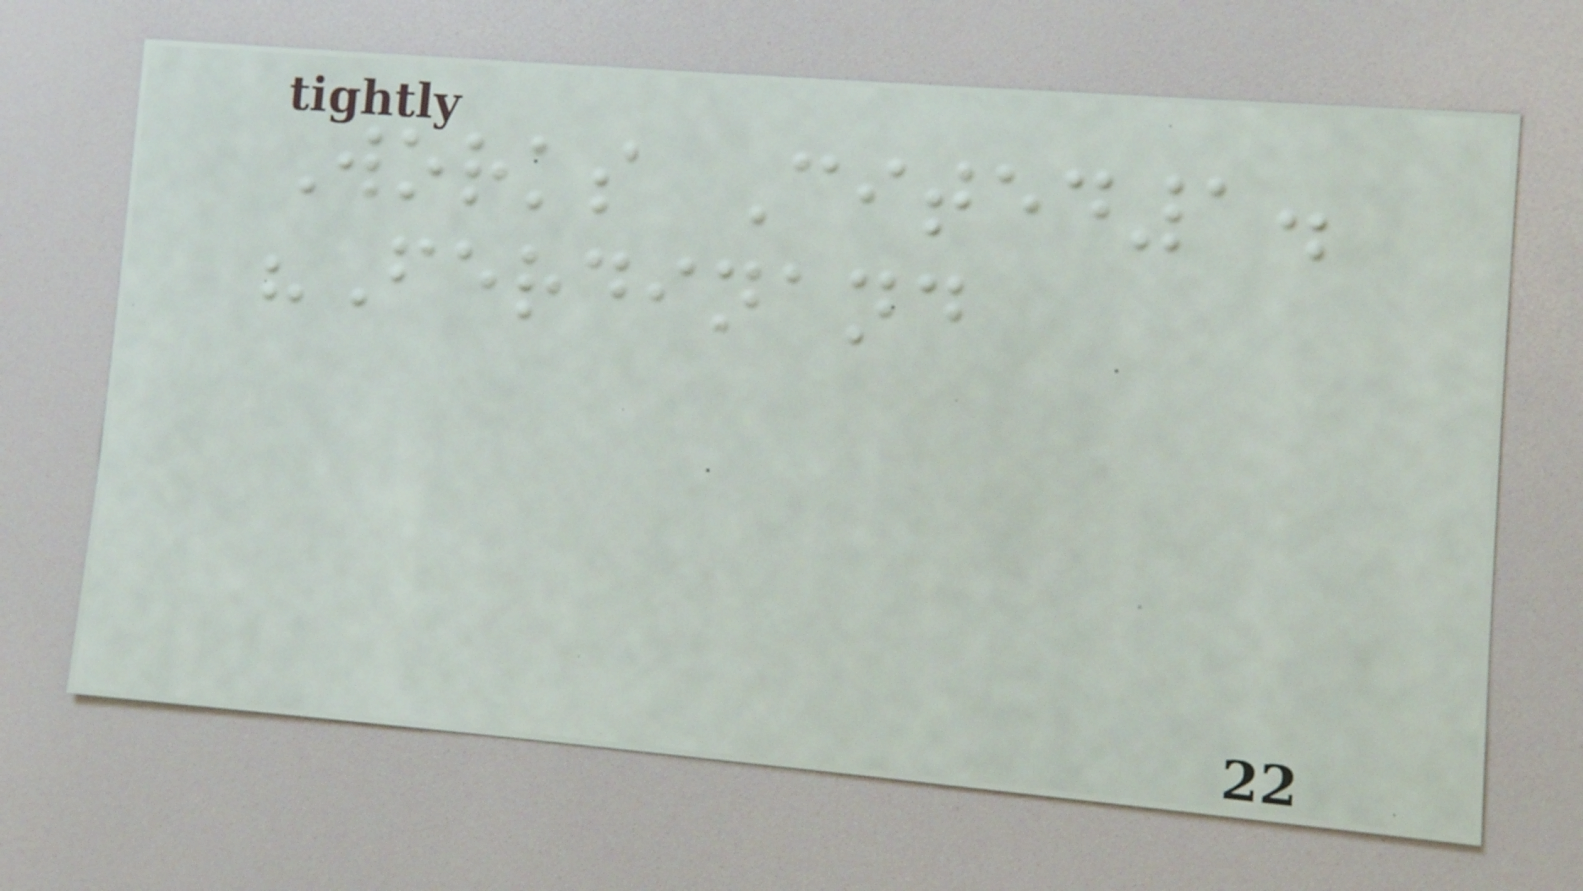Works Cited1.
"Ferdinand
